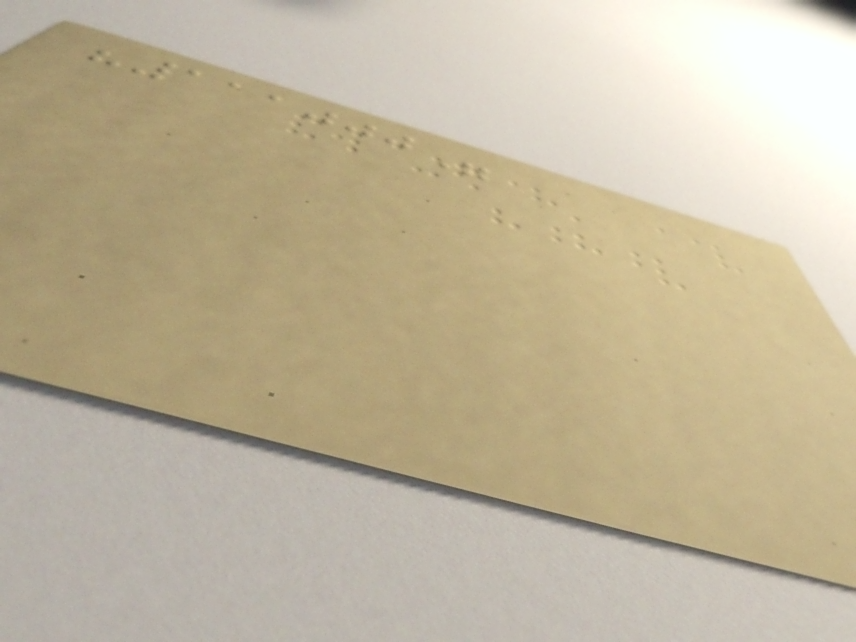"111000"
